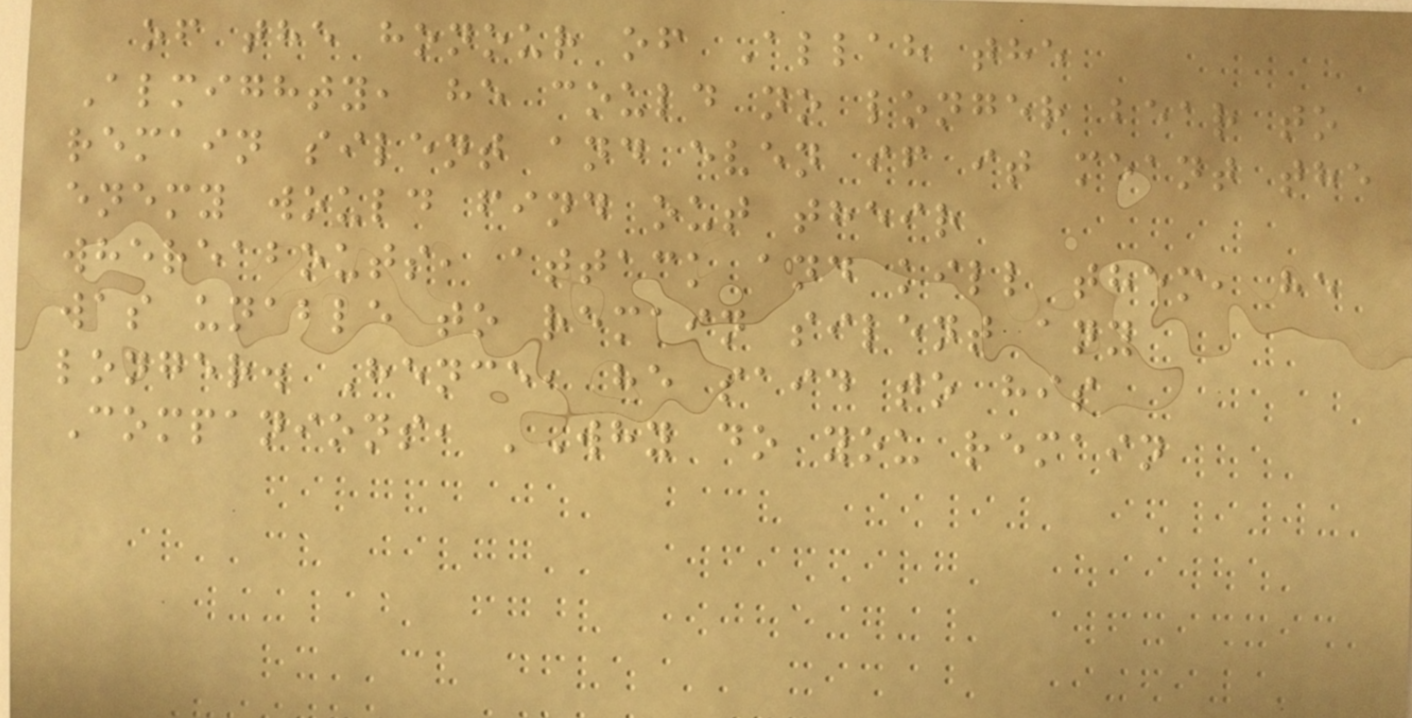of the honour of Allah the
Almighty, he could no longer bear to
remain silent and even if it meant the
enemy would find out their
whereabouts, attack and kill them, he
was unable to remain silent any
longer. Hence, he said to his
Companions, 'Why do you remain
